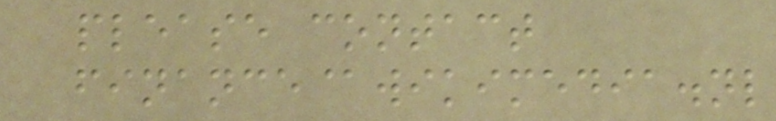please contact
finance@wikimedia.nl
